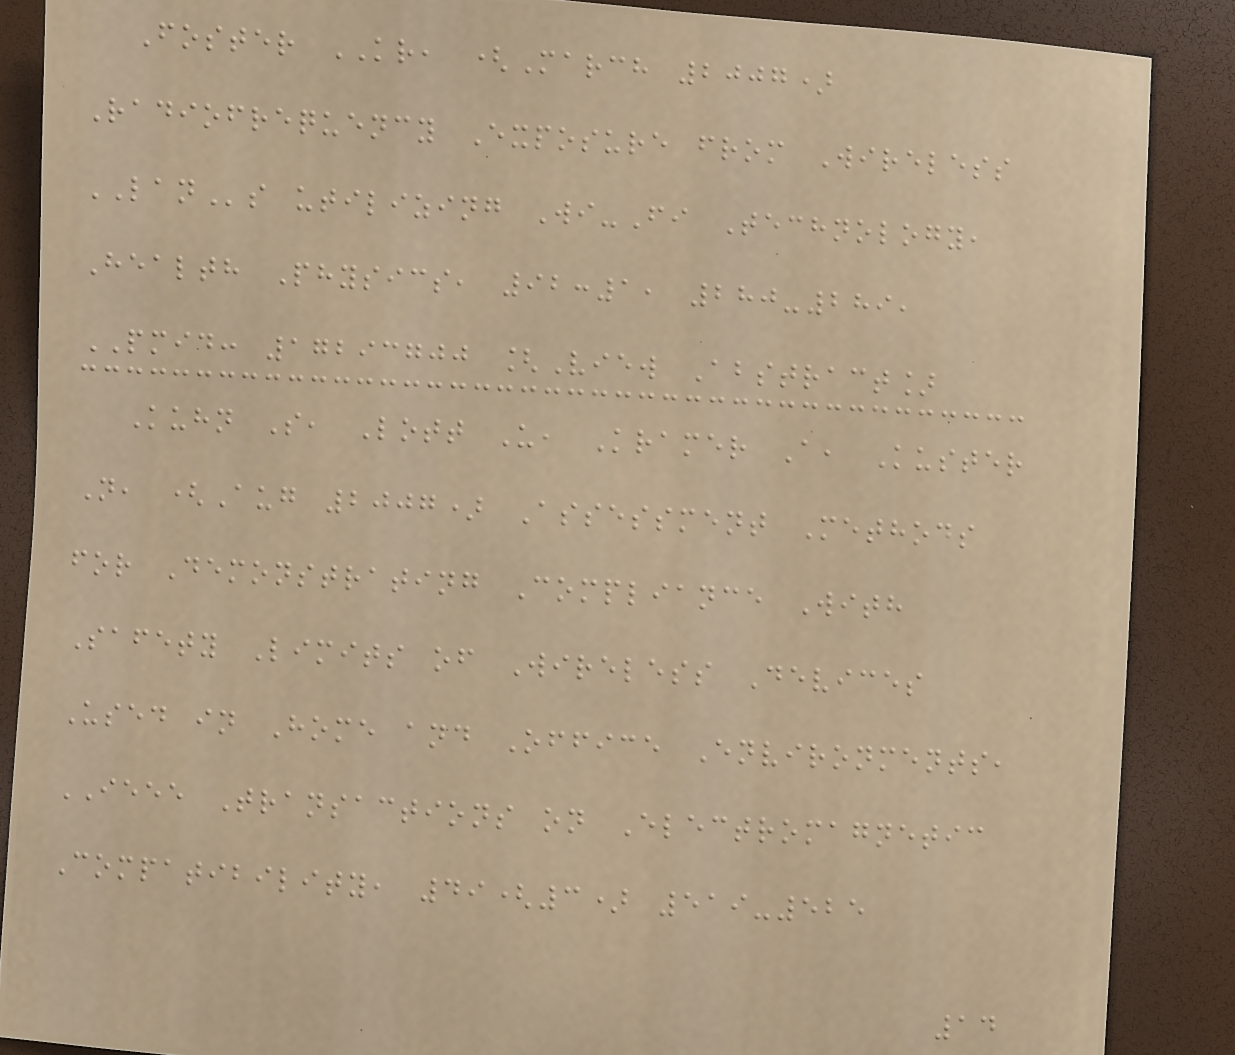Foster KR, (March 2007)
Radiofrequency Exposure from Wireless
LANs utilizing Wi-Fi Technology,
Health Physics, 92:1, 280-289,
PMID: 17293700 [View Abstract]
Kuhn S, Lott U, Kramer A, Kuster
N, (Aug 2007) Assessment Methods
for Demonstrating Compliance With
Safety Limits of Wireless Devices
Used in Home and Office Environments,
IEEE Transactions on Electromagnetic
Compatibility, 49(3) 519-525
14
